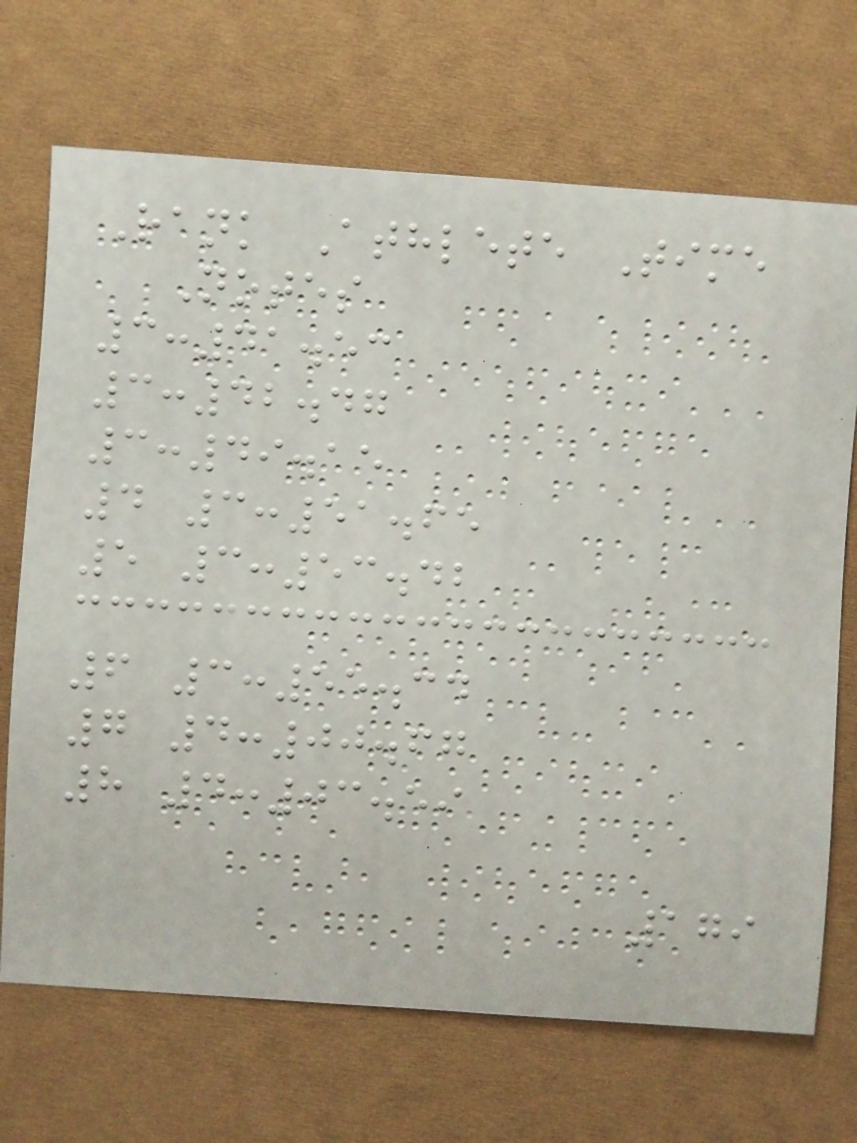Rank Athlete Time
Notes
3:41.53
3:42.47
3:49.15
4 3:51.65
5 3:53.42
6 3:55.34
7 4:00.67
8 4:03.59
179
